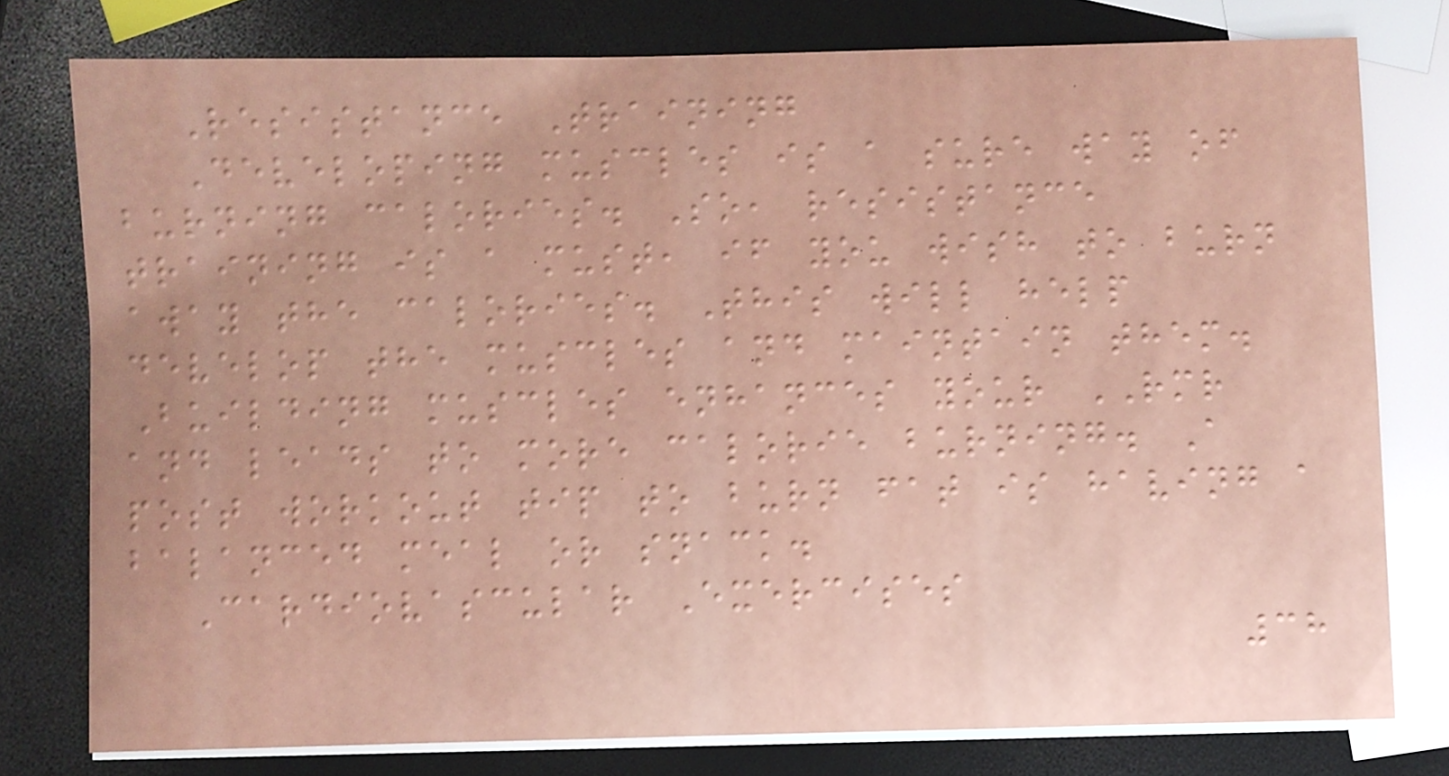Resistance Training
Developing muscles is a sure way of
burning calories. So, resistance
training is a must, if you wish to burn
away the calories. This will help
develop the muscles and maintain them.
Building muscles enhances your RMR
and leads to more calorie burning. A
post workout tip to burn fat is having a
balanced meal or snack.
Cardiovascular Exercises
38
